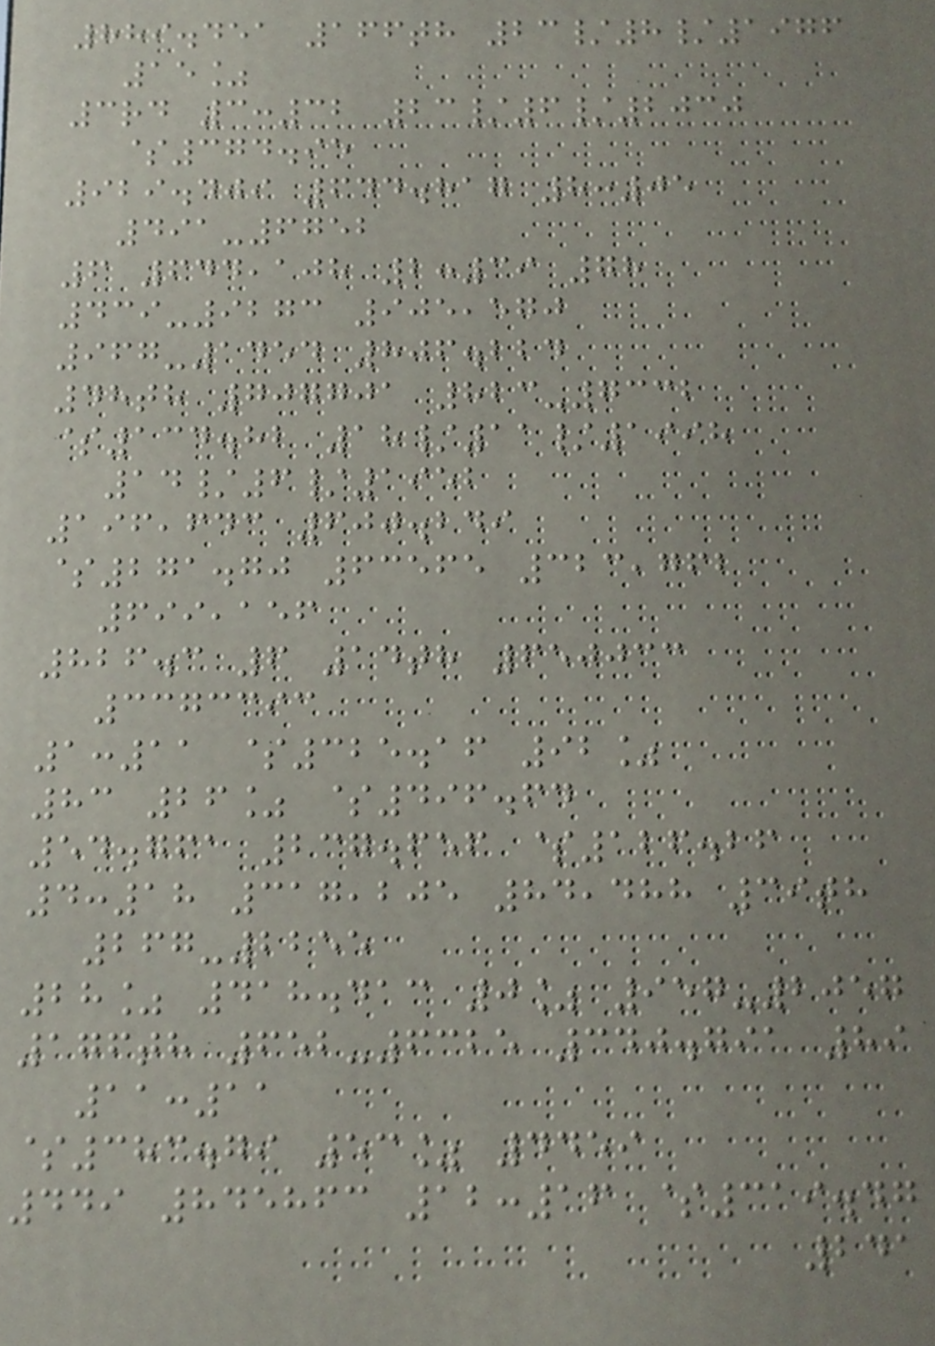889.451 166th 23/8/1976
15%
3rd 3:32 23/6/2030
$374.95
929.409 644.817 8:05
491-6752
6 644,108 2:39 78
439-9273 905,570
967-1454 806.224
48th 707701 823-7332
$134.82 18/11/1998
14/6/1952
196,643 600.249
$271.70 63565 323,762
699,156
826.3 6 14th 650033
3373393
1:11 $325.16 92%
83 26% $496.64
54.761 237.656 $126.26
4:18 317,205 84,488 39th
267-2255
28% 418.413 0% 957-2057
176th 652-6325 340.791 89
11:11
$383.79 53% 4459
449 845863 12:16 $319.47
241
